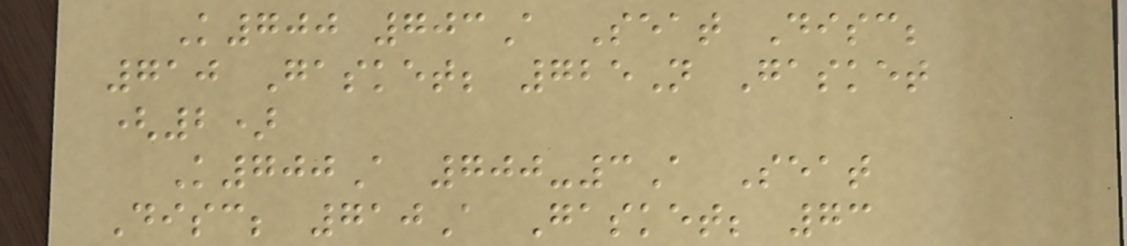K700 703A Seat Disc;
710 Gasket; 725N Gasket
(2)
K700A 700-3A Seat
Disc; 710A Gasket; 73
